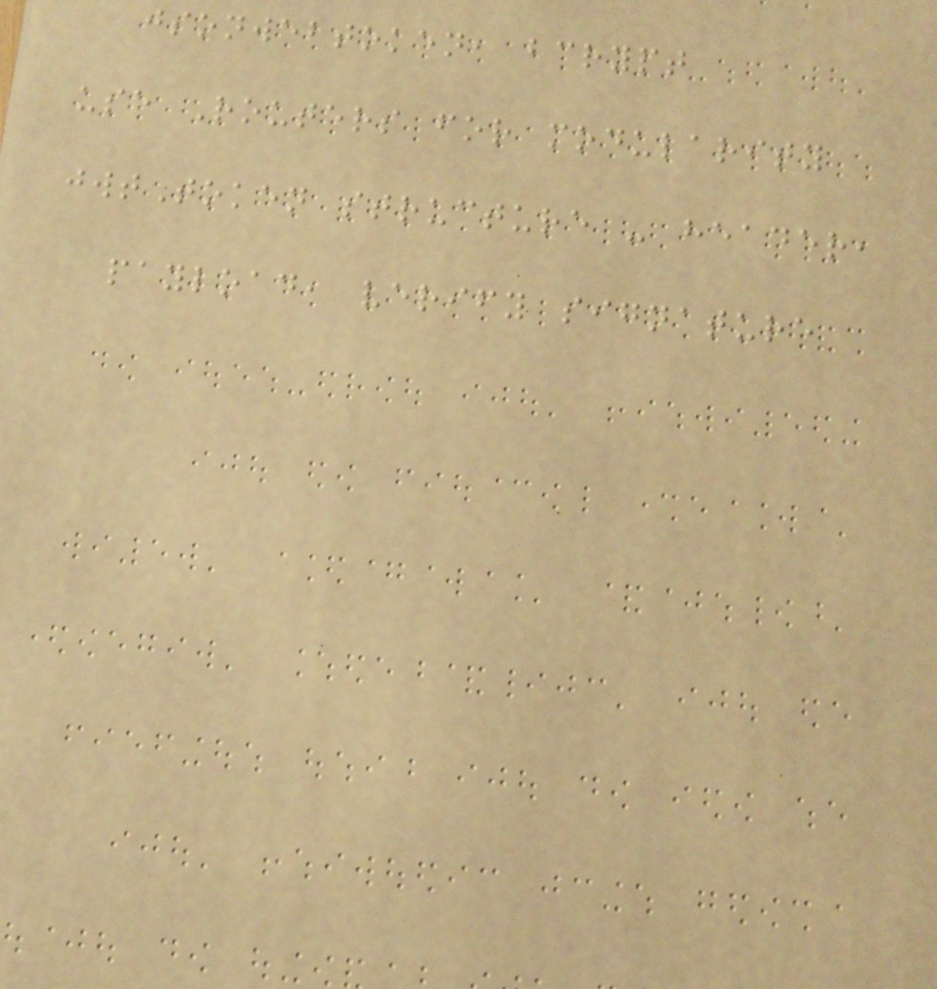jsonwebtoken, bcrypt
use Routers for modularity
jwtToken structure - header,
payload, verify signature
